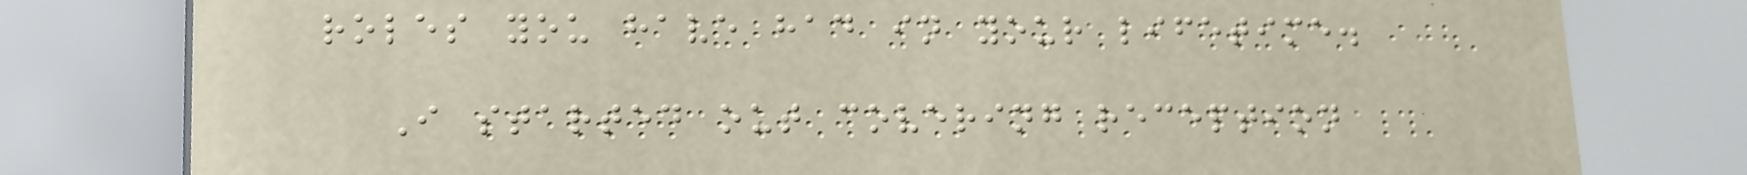roles you have had in your lifetime.
I started out covering reception
